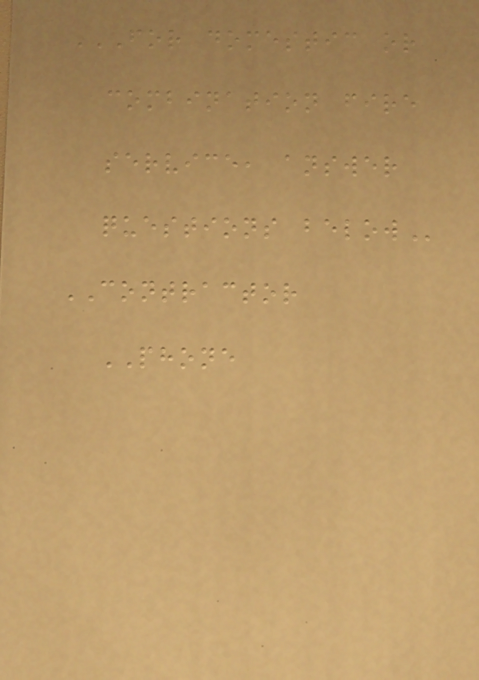FOR DOMESTIC OR
COMBINATION FIRE
SERVICE, ANSWER
QUESTIONS BELOW
CONTRACTOR
PHONE
